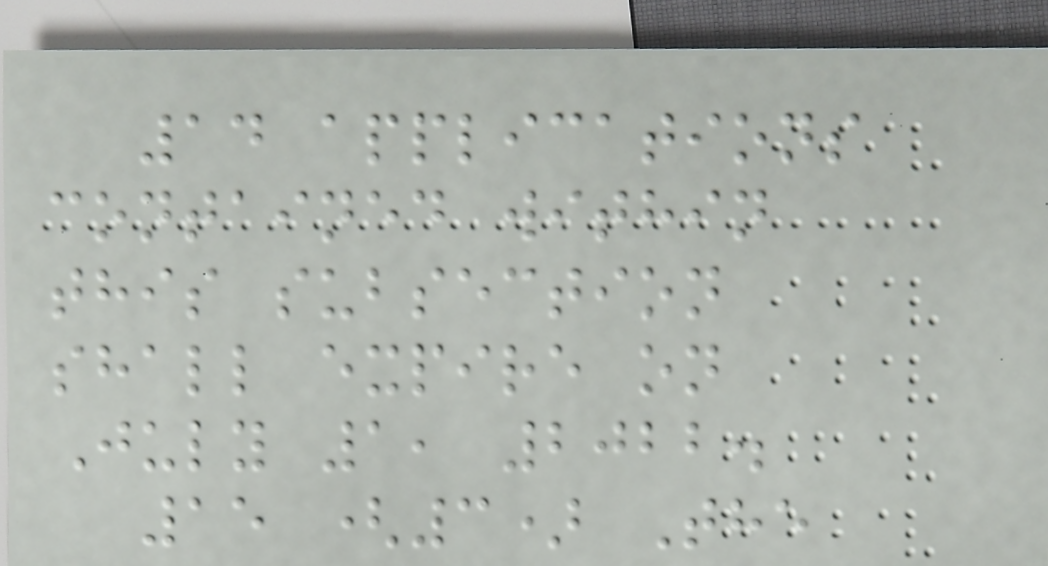14 applications
contained within
this subsection
shall expire on
July 1, 2022.
15 (3) The
